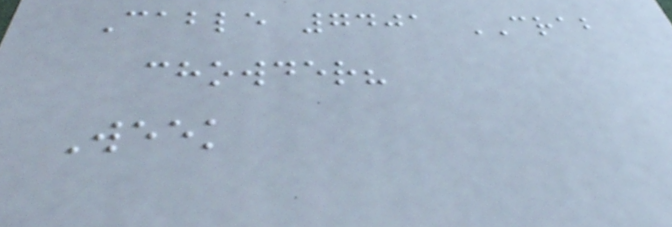Cable 7401 CRAB
chowder?
Week
